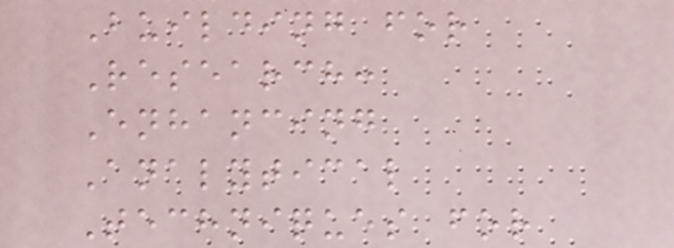Building for
Research:
Enhancing
Analytical
Techniques for
